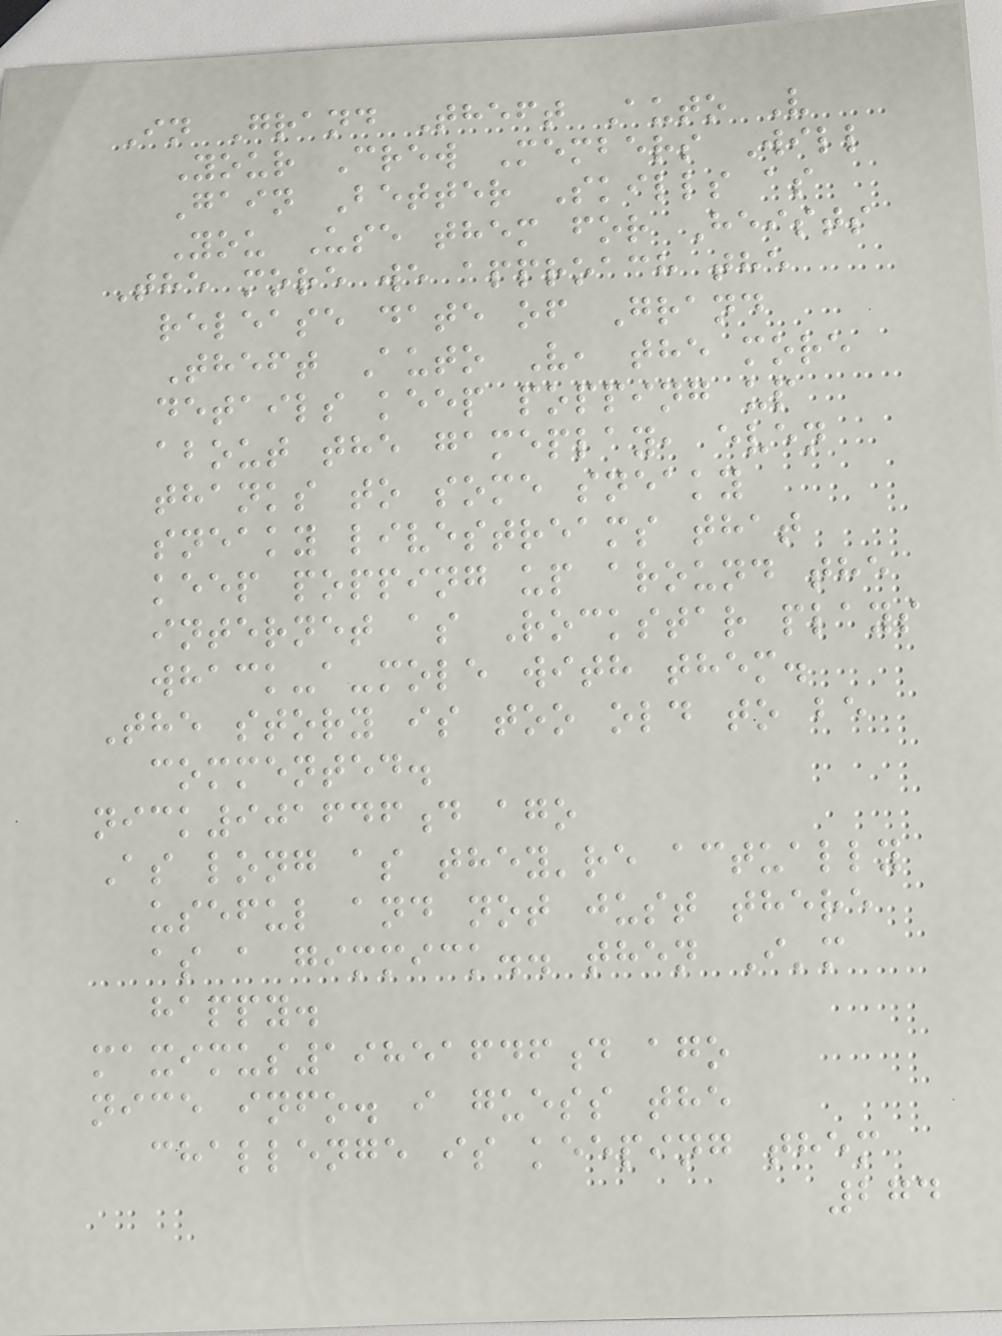In Grand Theft Auto V
Your Crew Members Will
Gain Better Skills as
You Use them for Heists
The more we approach the
release date of Grand
Theft Auto V, the more
details keep popping up
about the gameplay, even
thanks to some sneaky
sneaky livestreams that
keep popping up around the
internet as Rockstar plays
whack-a-mole with them.
The story is too old to be
commented.
nick901646d ago
As long as they're actually
useful and not just there
as a gimmick.. then I'm
happy.
maximus19851646d ago
nice info. i guess the
challenge is keeping them
274
